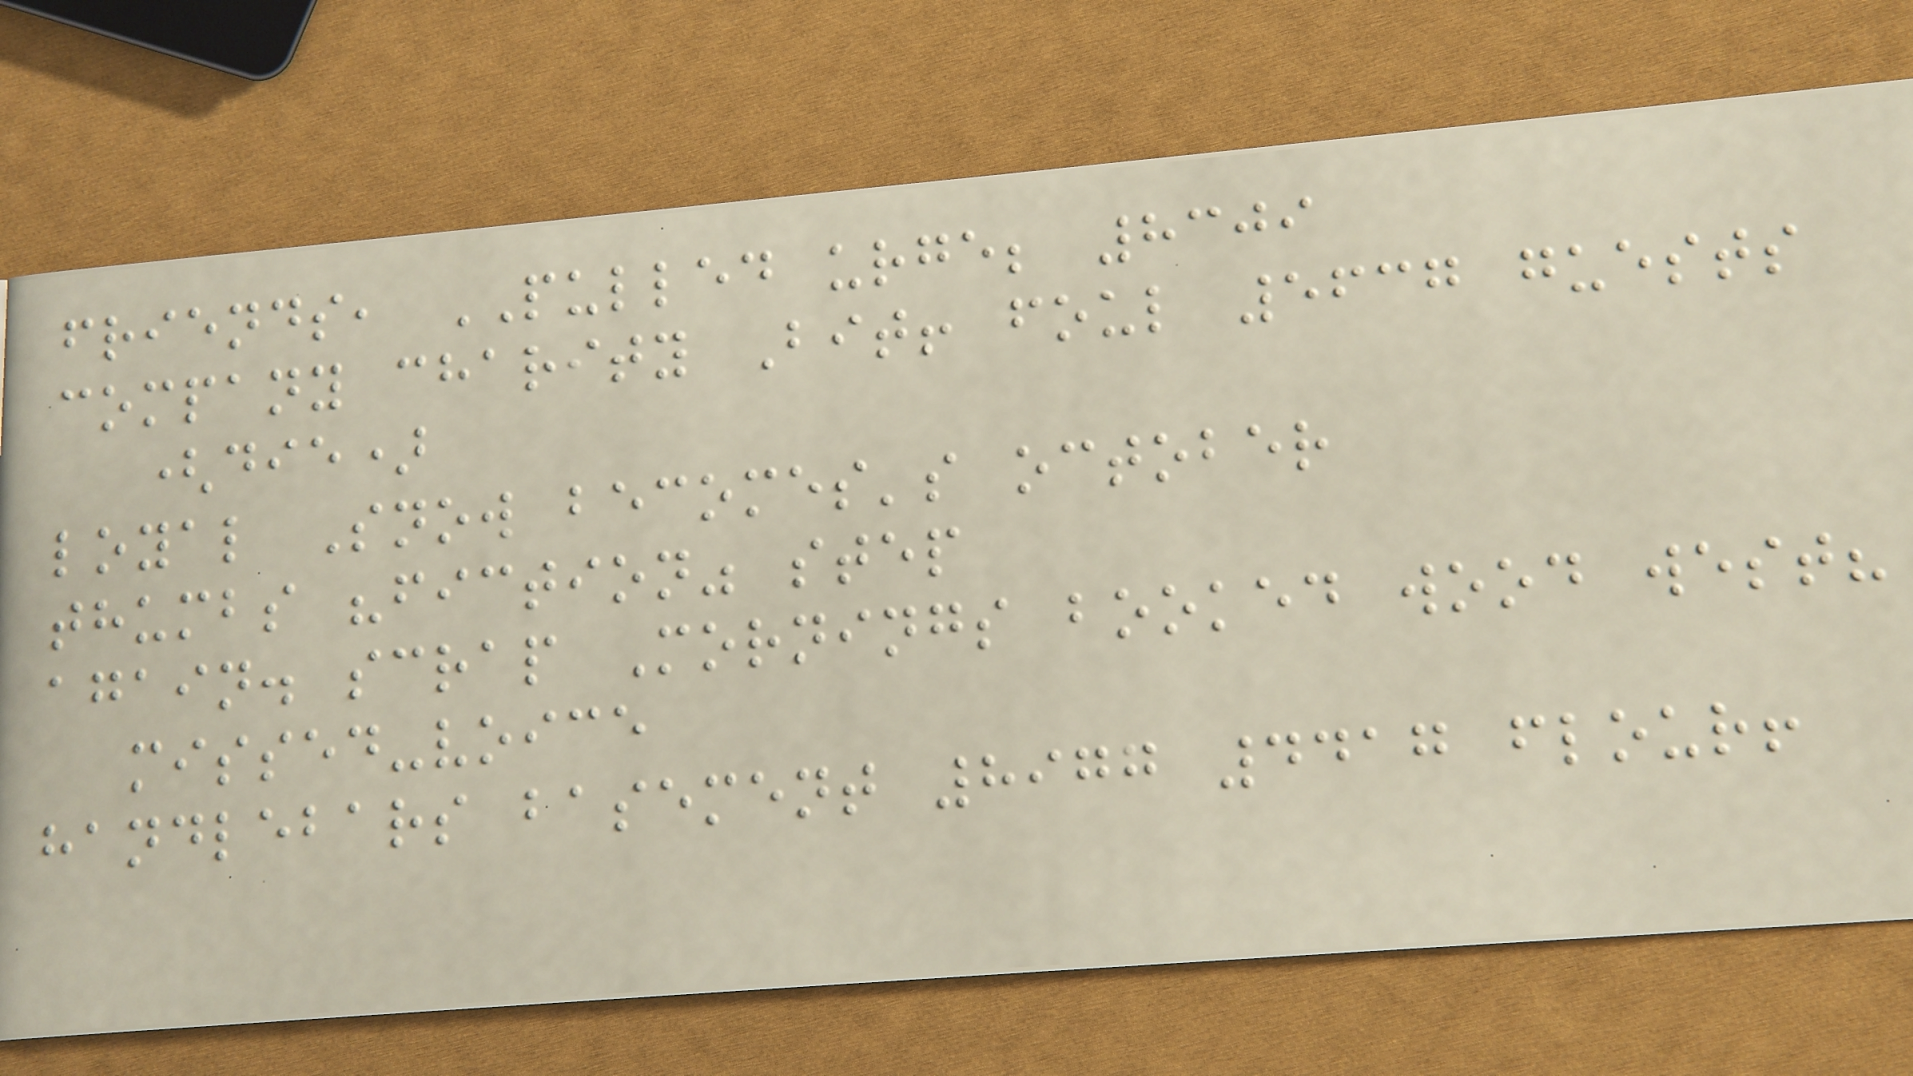friends, PULLED urge; 8309
company charity Bit! foul 5637 guests
(die)
loyal Snow becomes's october
thumbs "fiction" step
again. scrap Mornings booked wood west?
missed-voice
handlebars basement 8977 4417 flour!
